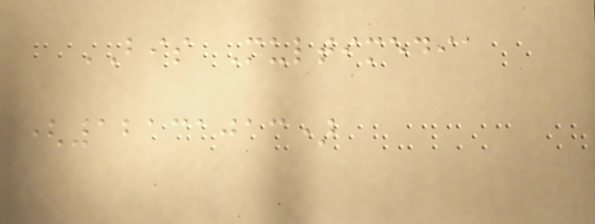BIS Multimedia
(12131013)
